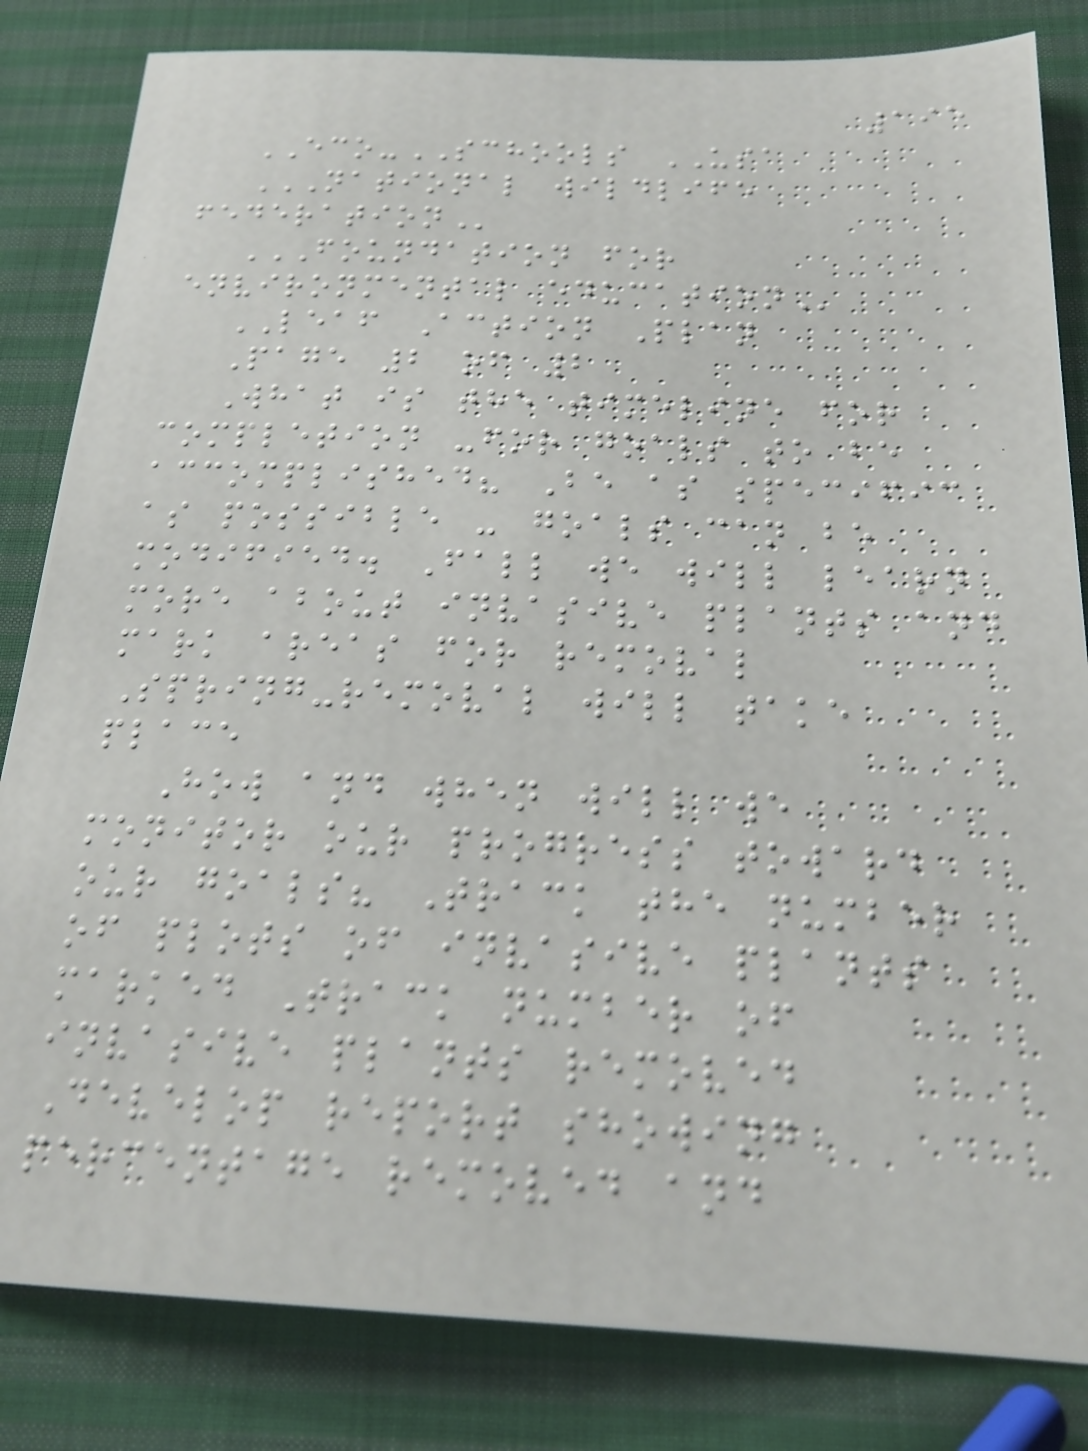195
ECO-SCHOOLS USA
NATIONAL WILDLIFE
FEDERATION
FOUNDATION FOR
ENVIRONMENTAL EDUCATION
LEAF Action Plan
Page 2 of 2
What is the timeline for
completion -for goals to be
accomplished? Be as specific
as possible - goals can be
modified. Fall we will learn
more about invasive plants and
mark areas for removal
Spring-removal will take
place
How and when will we
monitor our progress toward
our goals? Track the number
of plots of invasive plants
marked Track number of
invasive plants removed
Develop report showing
percentage removed and
